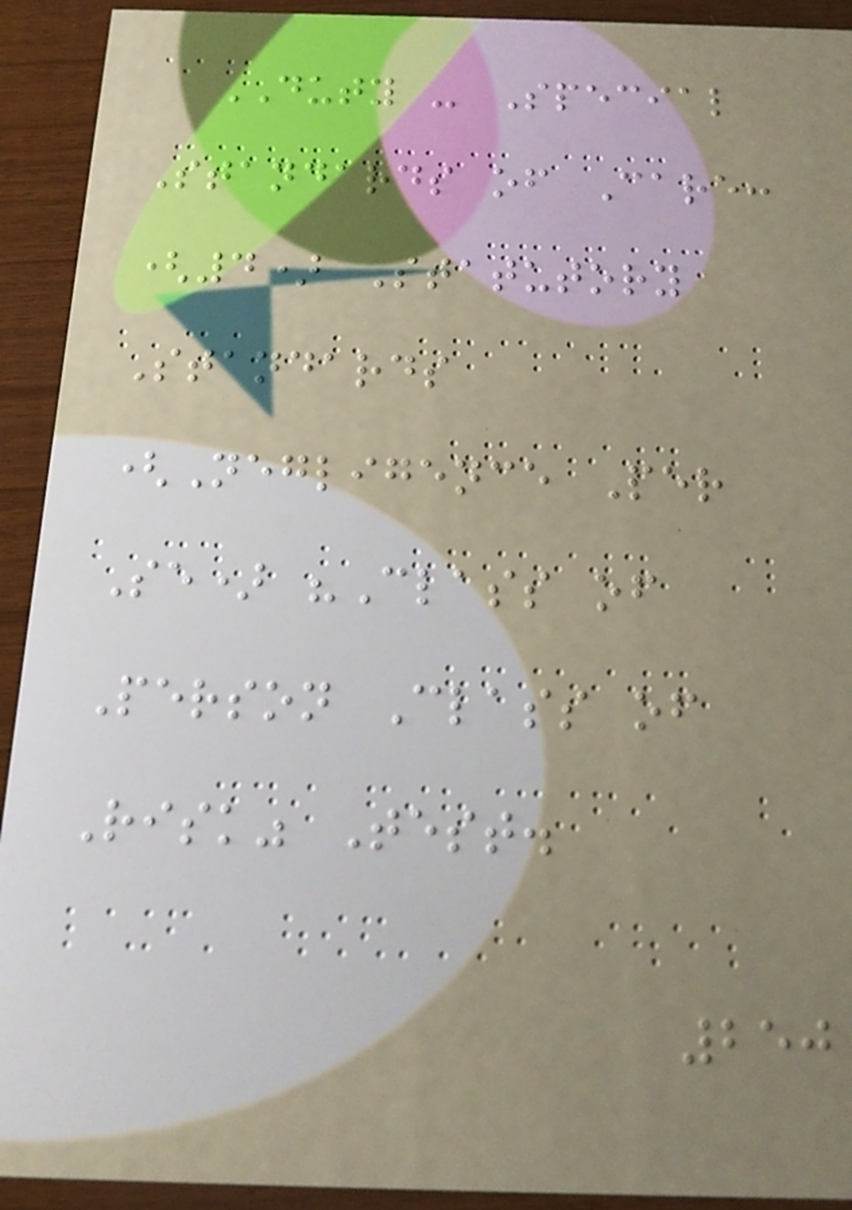DUTY - Special
Standards of Care:
(4) Statutory
Standards
(Negligence Per
Se) "Class of
Person Class of
Risk" Test.
250
